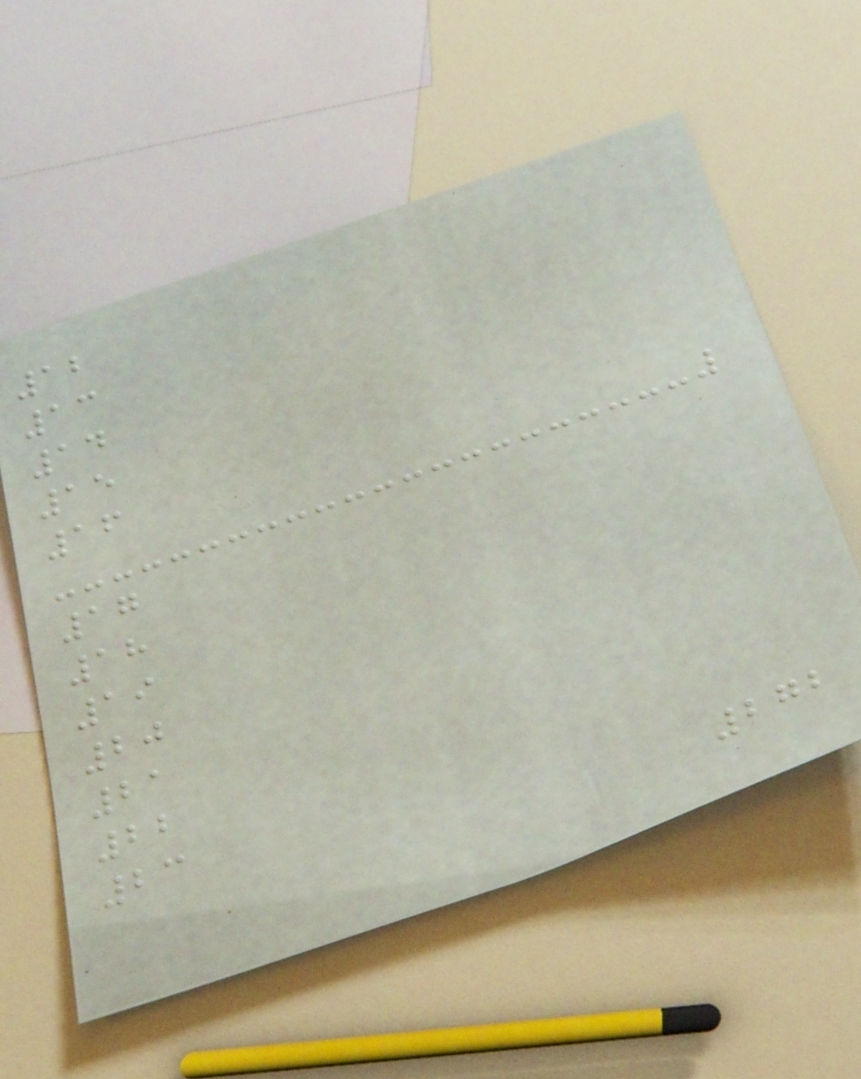12
13
14
15
16
17
18
19
20
21
22
23
272
